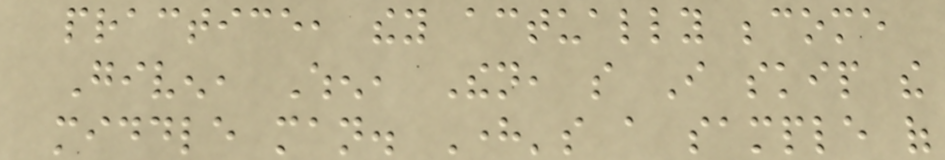practice, they actually become
Given, When, Then, so I skip the
middle man. Here's a sample of
